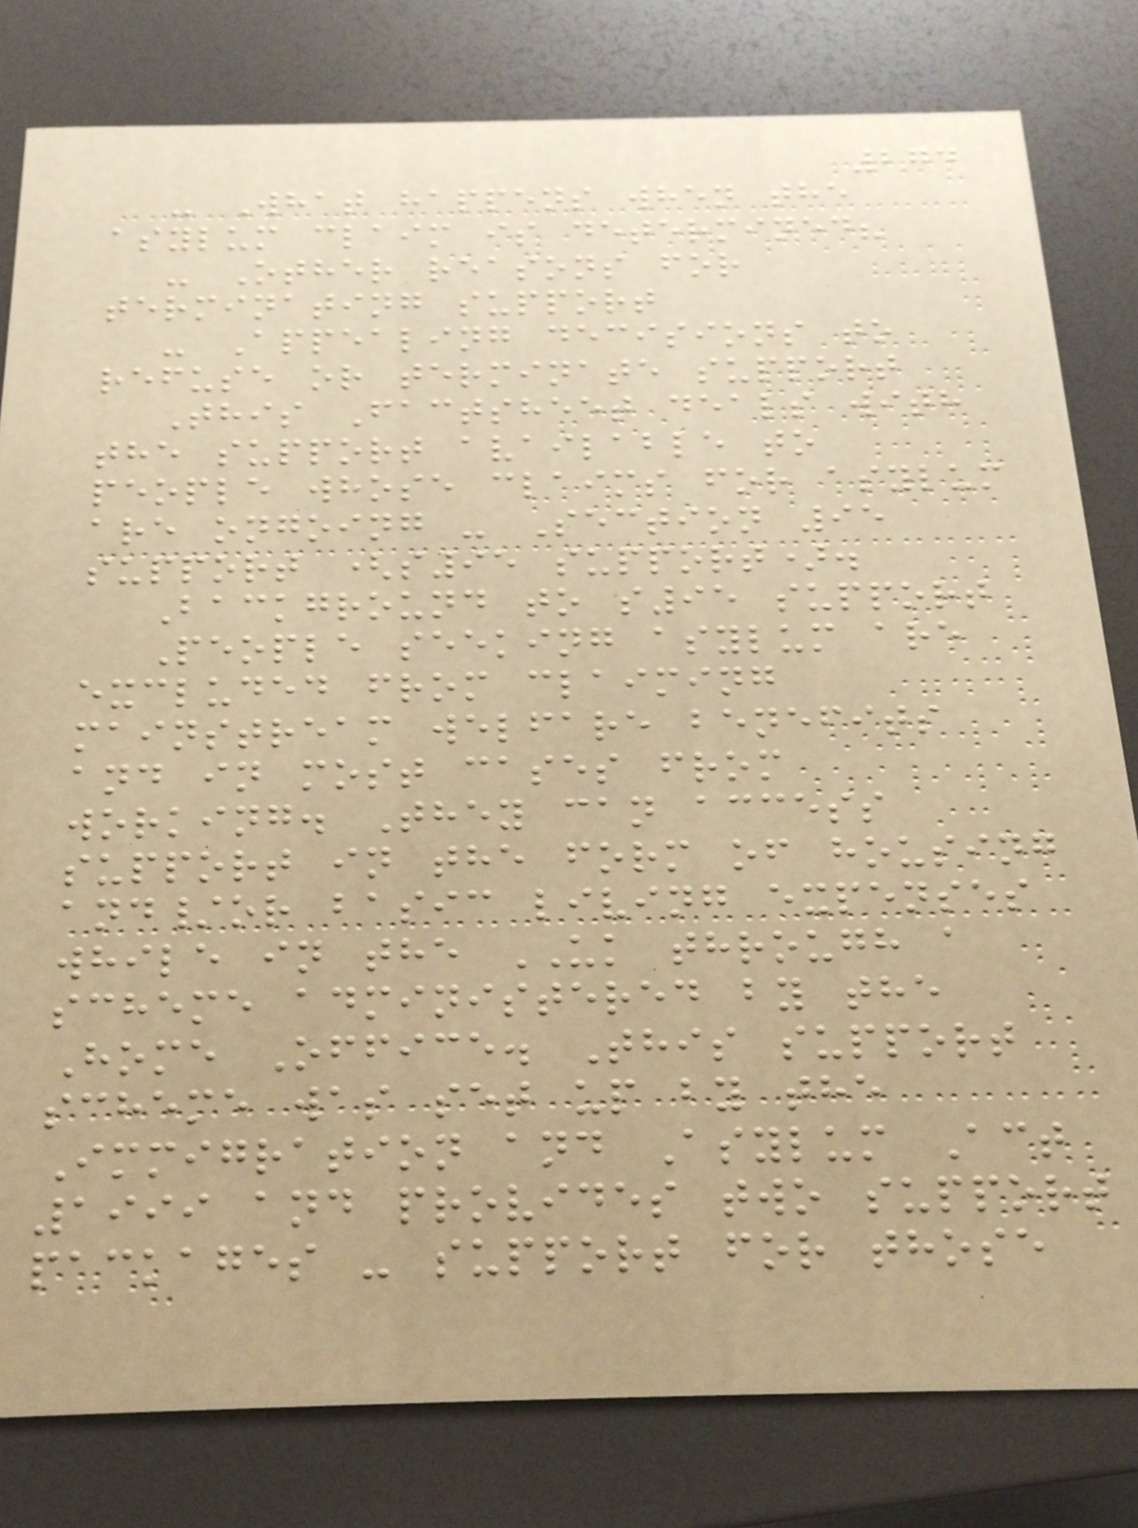274
- What happens when the
asylum claim is determined?
- Other reasons for
terminating support
- Appealing decisions to
refuse or terminate support
This Factsheet deals with
the support available to
people whose claims for asylum
are ongoing - Section 95
support (s95 support).
Background to s95 support
People seeking asylum are
excluded from claiming
mainstream welfare benefits
and in most cases from
working. They can access
support in the form of housing
and/or basic living expenses
while in the UK through a
scheme administered by the
Home Office. This support
scheme was set up by the
Immigration and Asylum Act
1999 and provides two support
packages - support for those
